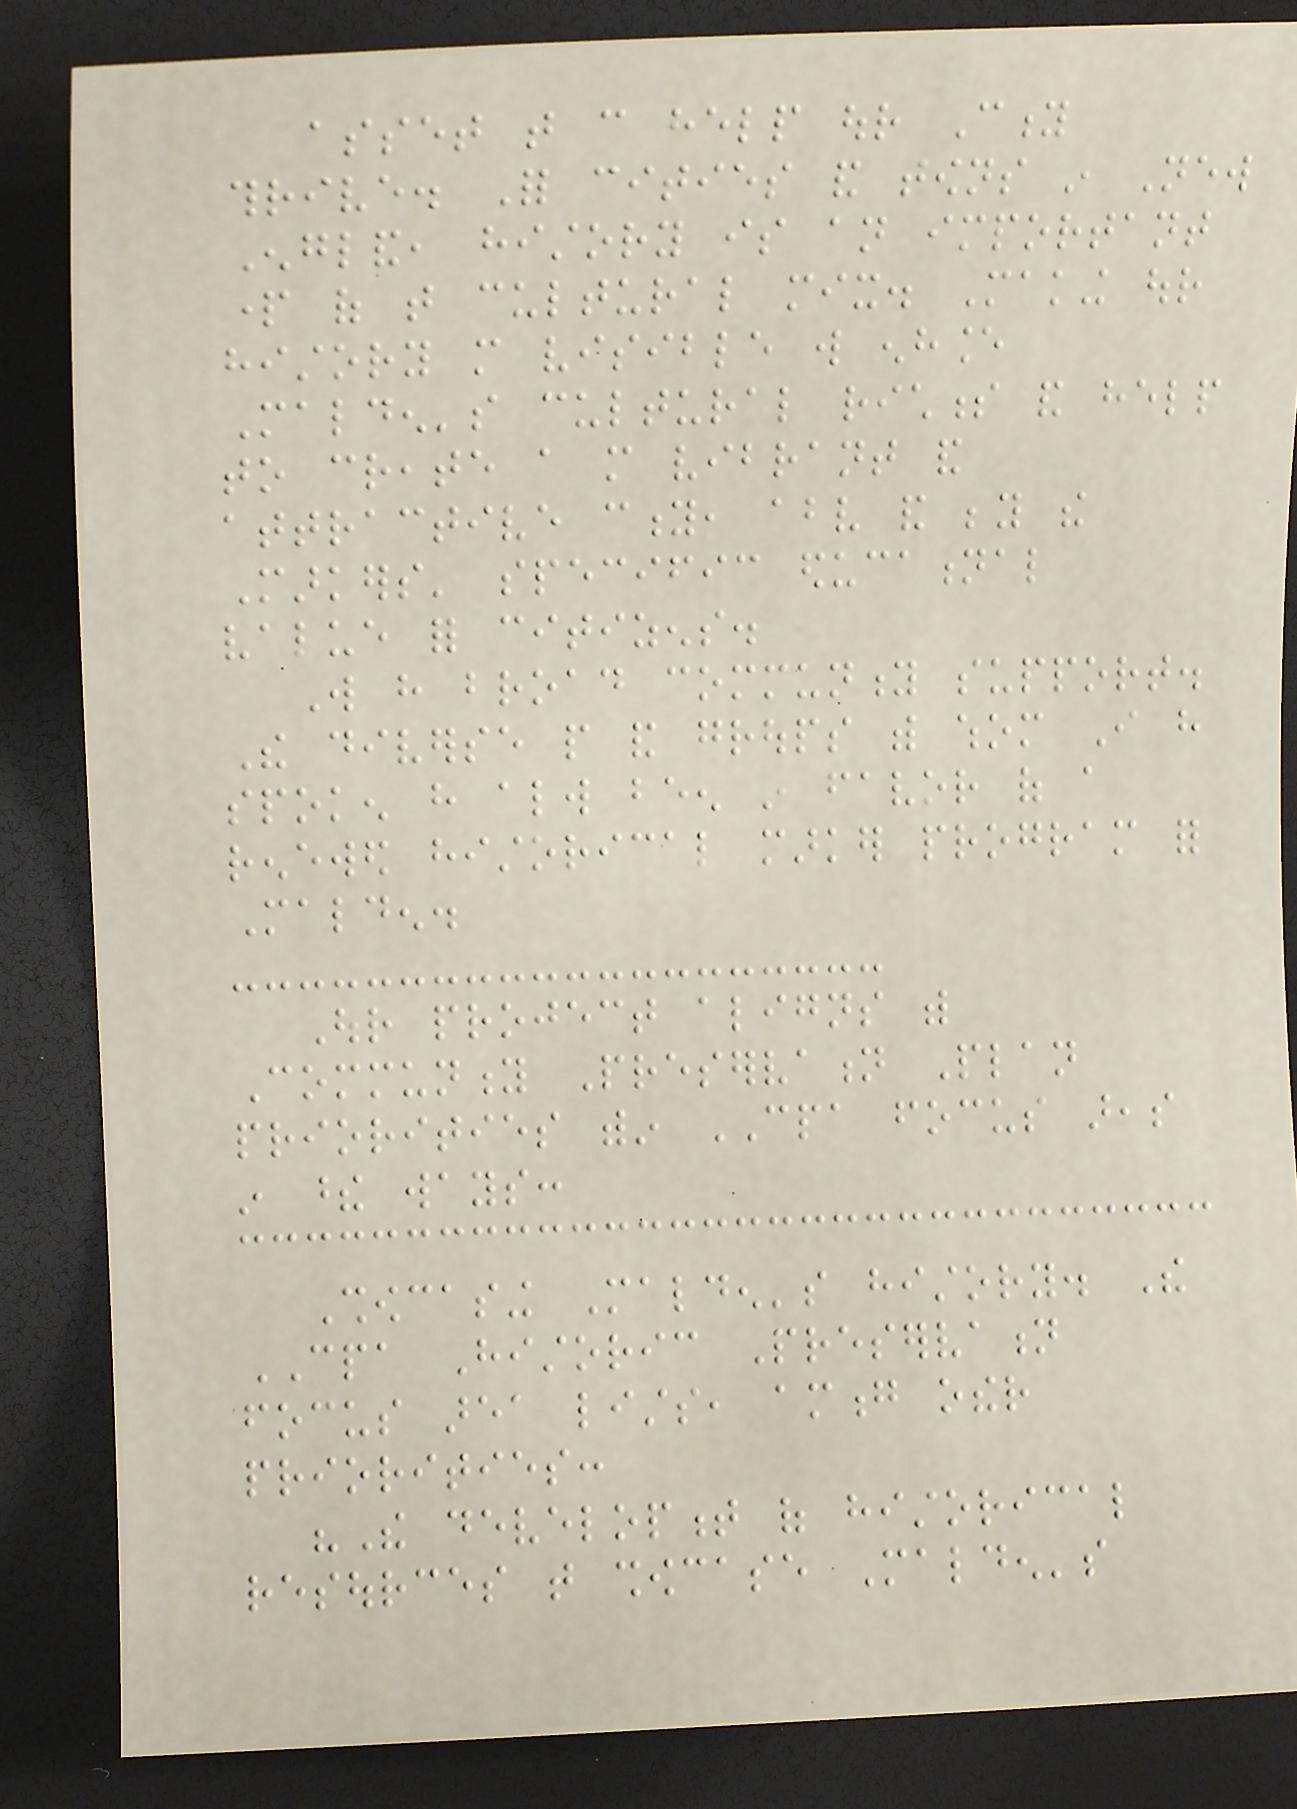asset that can help our City
thrive. For cities and towns in New
England, history is an important
part of that cultural mix. Making our
history more visible will enhance
Malden's cultural richness and help
to create a more vibrant and
attractive city, above and beyond the
Markers' specific educational
value for citizens.
Will have broad community support.
The diverse people and groups with whom I have
spoken have always been in favor of a
renewed historical marker program for
Malden.
Our project aligns with
Community Preservation Plan
priorities within CPA focus areas
in these ways:
Showcasing Malden's history. The
CPA Historic Preservation
focus area lists, among other
priorities:
"The development of historical
resources that showcase Malden's
